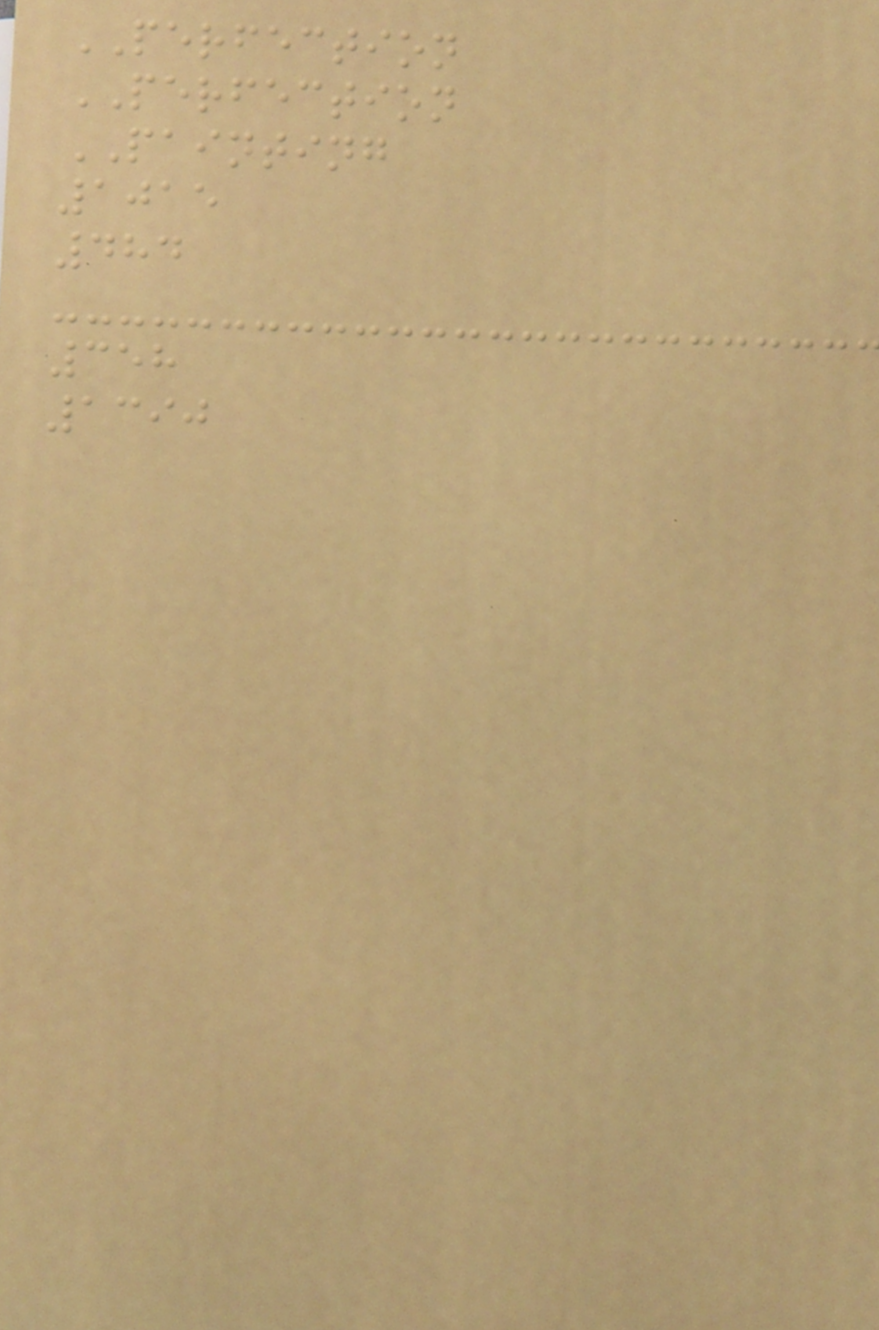PERFECTION
PERFECTION
PAINTING
1015
484
358
1390
